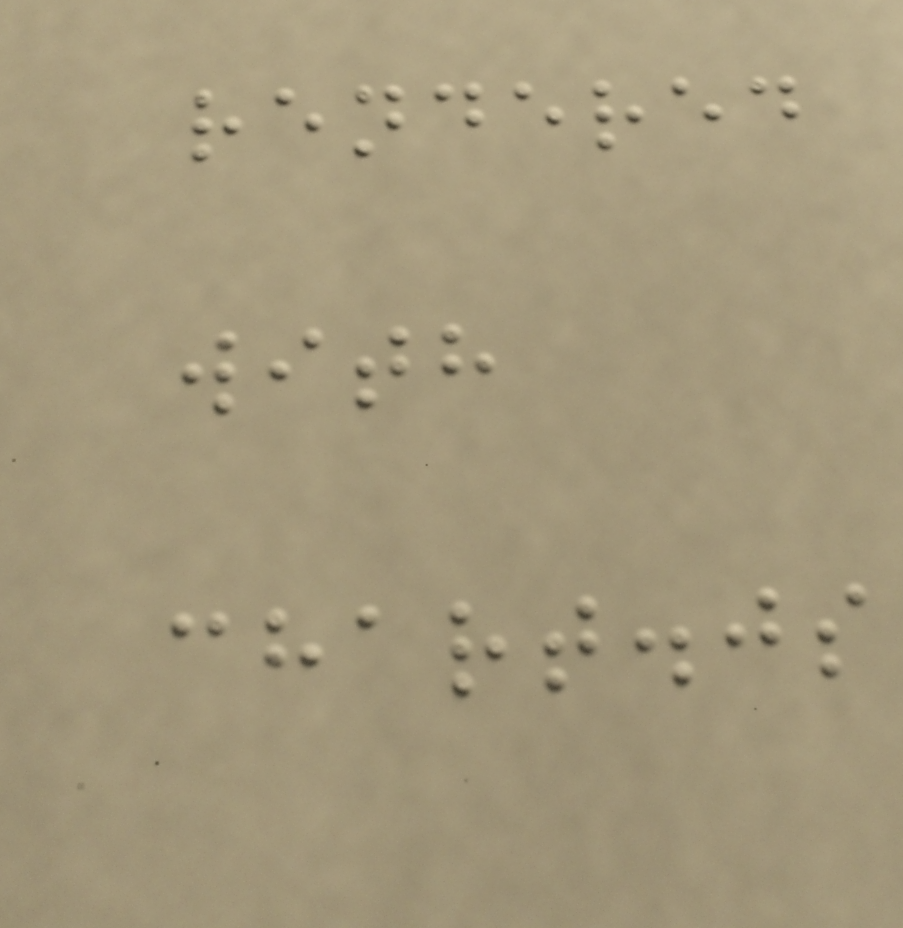rendered
with
chart.js
